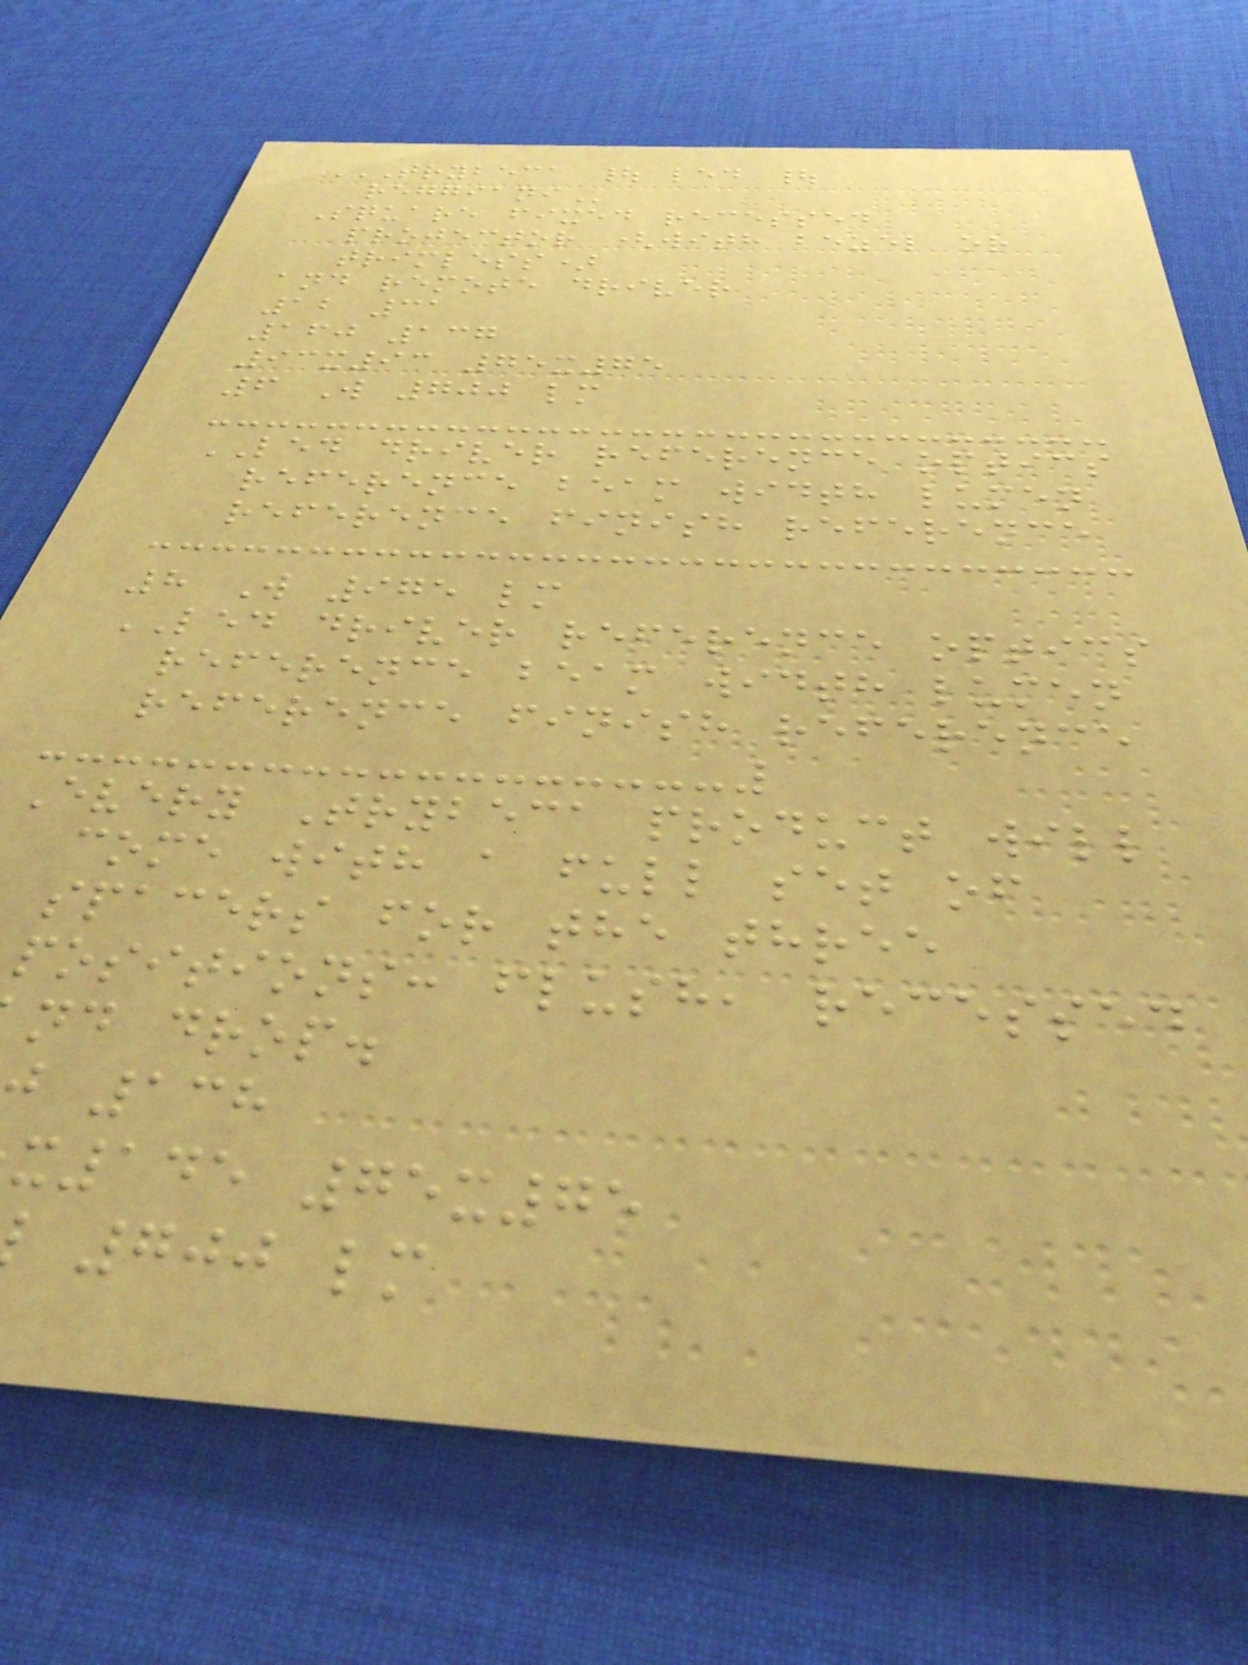TRYBECA | LED |
Square fixed recessed
projector (with bezel or
trimless)
and remote driver
12 31
160 137
93x93 75x75
6 W 700 lm
LED driver reference optics
reference beam width lumen
reference finish reference
8 W 975 lm
LED driver reference optics
reference beam width lumen
reference finish reference
Every Trybeca product will
come with a full set of
spacers for the three
positions: flush, recessed
nd drop.
138
x145 75x75
700 lm
